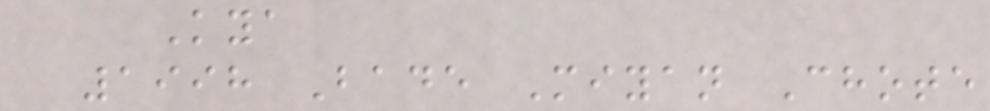Kya
1998 Bade Miyan Chote
